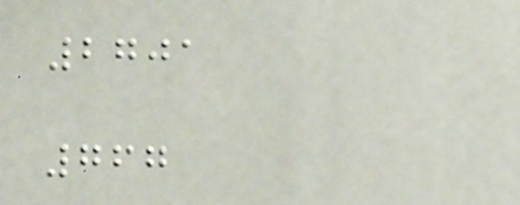2701
767
